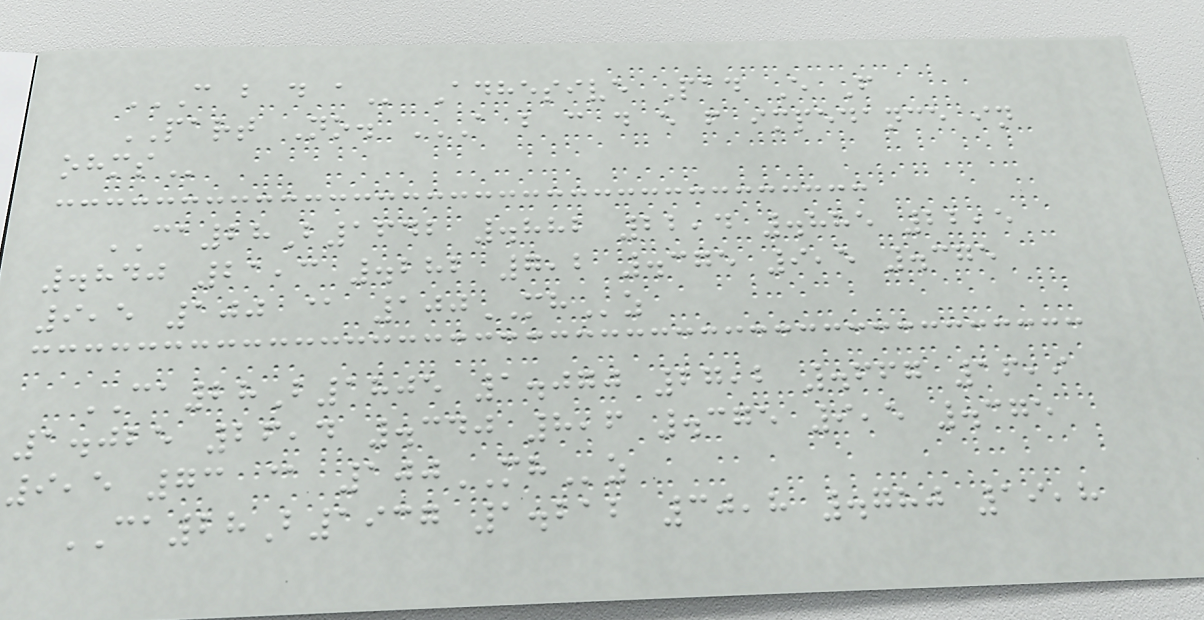C B D A Adhesive Pad E F
PART No. A B C D E F IMPEDANCE IN
OHMS
CA28B1642 .882 22,4 .885 22,5
.840 21,3 .282 7,2 .375 9,5 .375
9,5 100 @ 100MHz
CA28B1805 1.070 27,2 .667 16,9
1.025 26,4 .340 8,6 .375 9,5 .375
9,5 73 @ 100MHz
CA28B1937 1.212 30,8 .780 19,8
